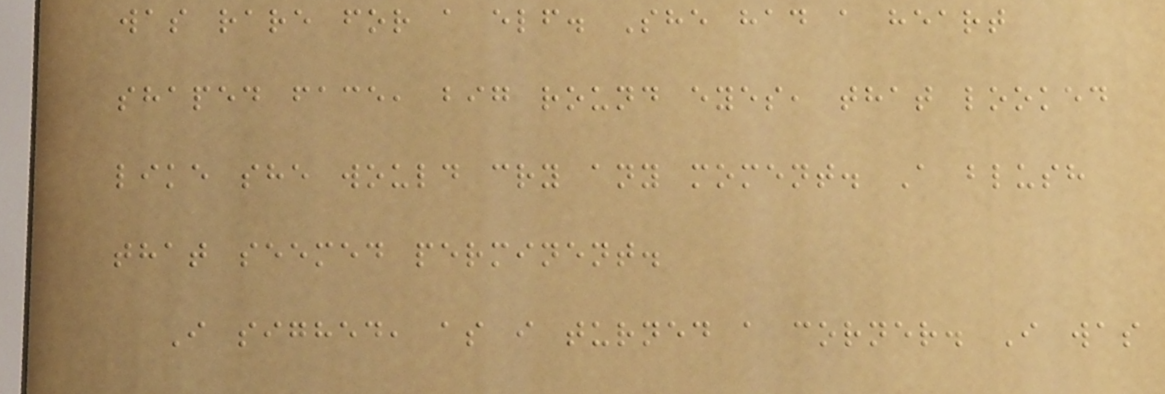was rare for a elf. She had a heart
shaped face, big round eyes, that looked
like she would cry any moment. A blush
that seemed perminent.
I sighed, as i turned a corner. I was
